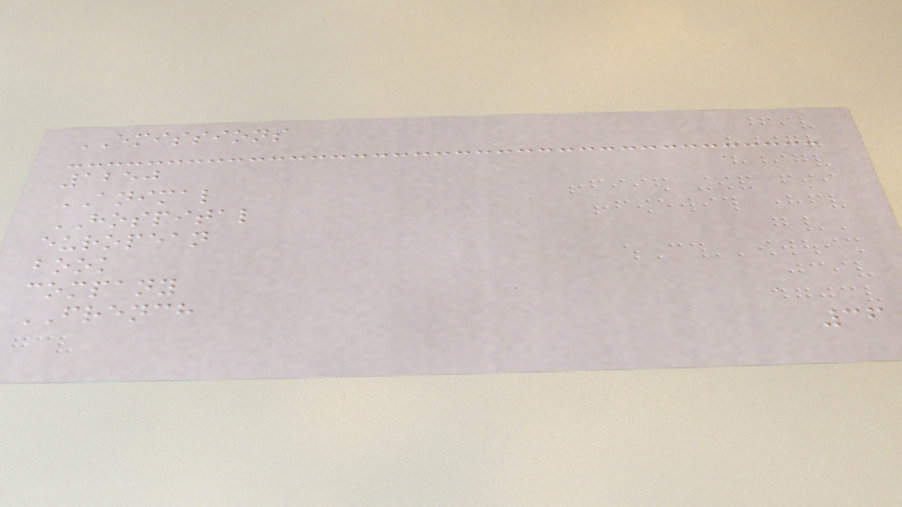EMISSIONS
1250
ANIMAL
HOSPITAL
european
book
company
FRENCH
36
